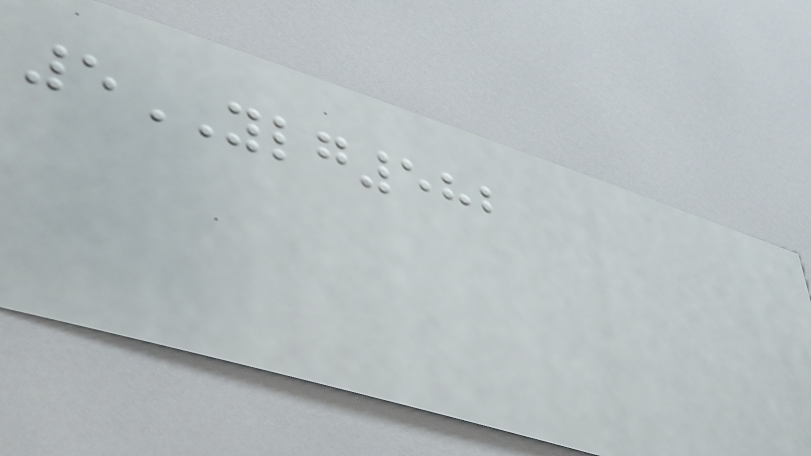5YLG582
